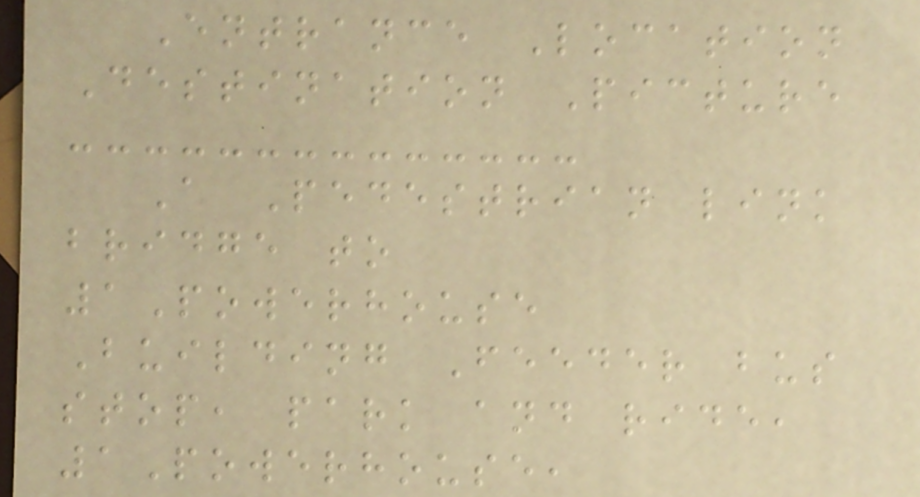Entrance Location
Destination Picture
A Pedestrian link
bridge to
1Powerhouse
Building Feeder bus
stop, park and ride,
1Powerhouse,
